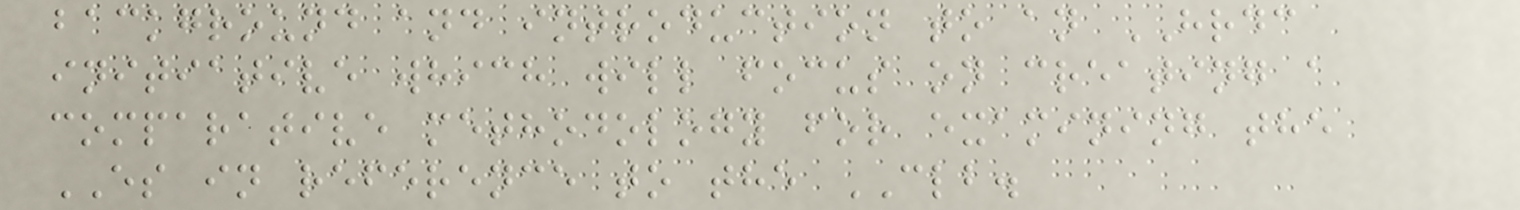background and introduction to an HRDC
initiative which will focus on creating a
comparative methodology for examining the
ES in reference to the CLB.
